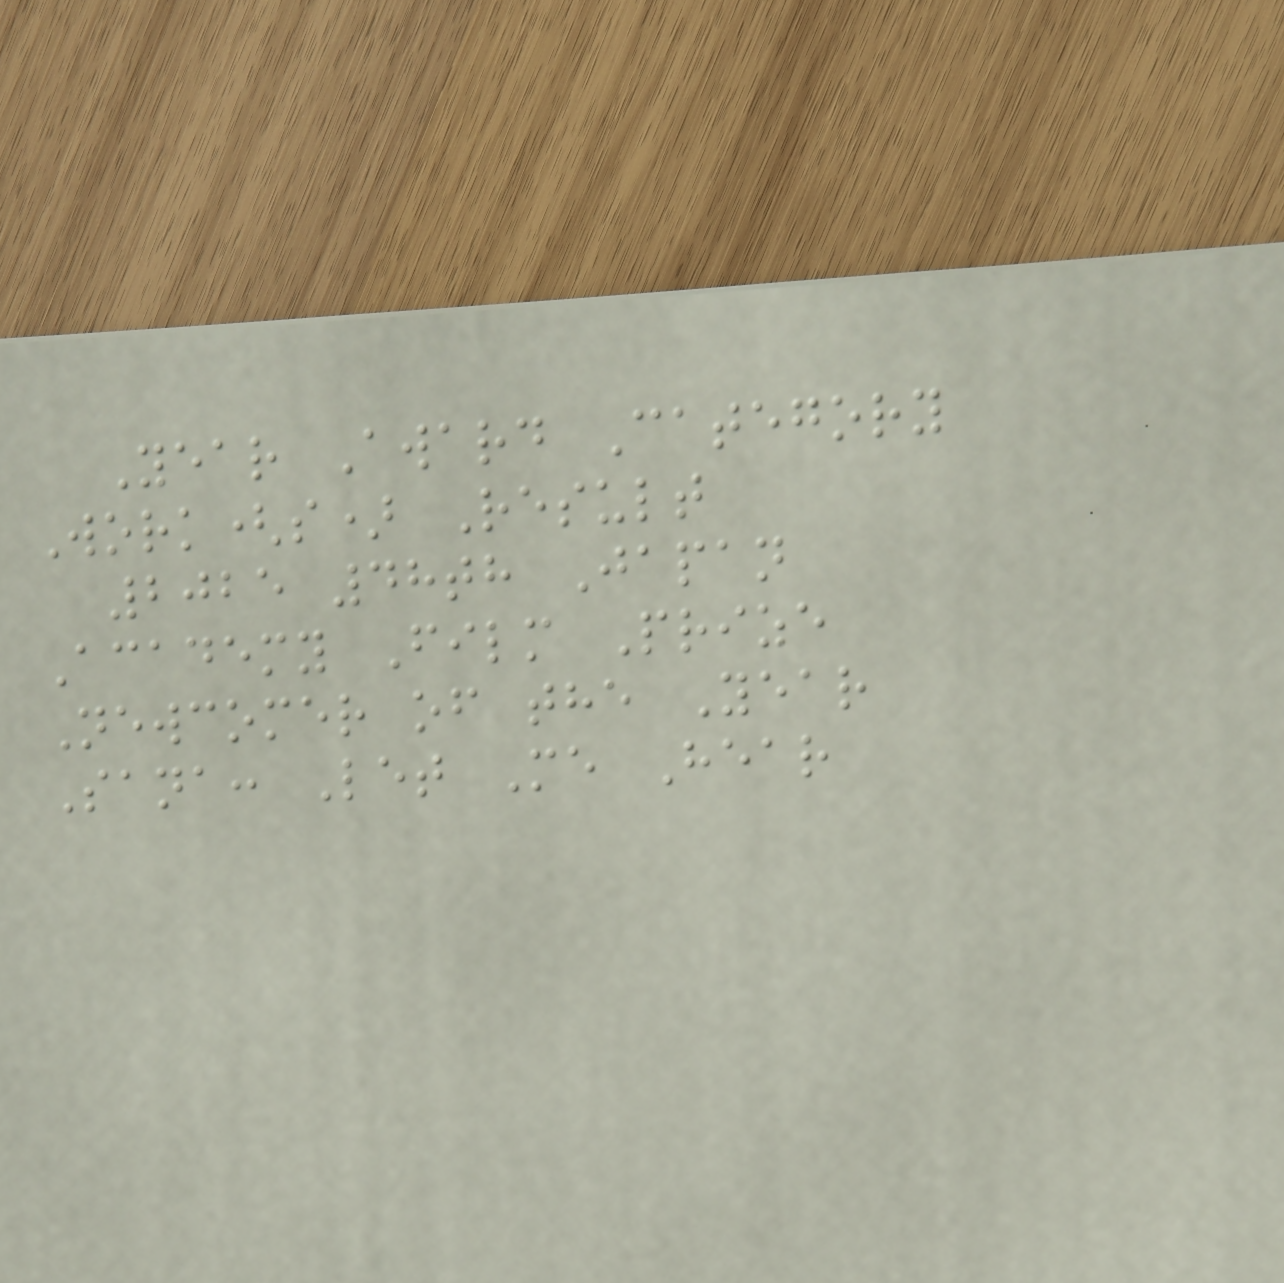Year Award Category
Work(s) Result
2025 48th Japan
Academy Film Prize
Newcomer of the Year
Sana: Let Me Hear
